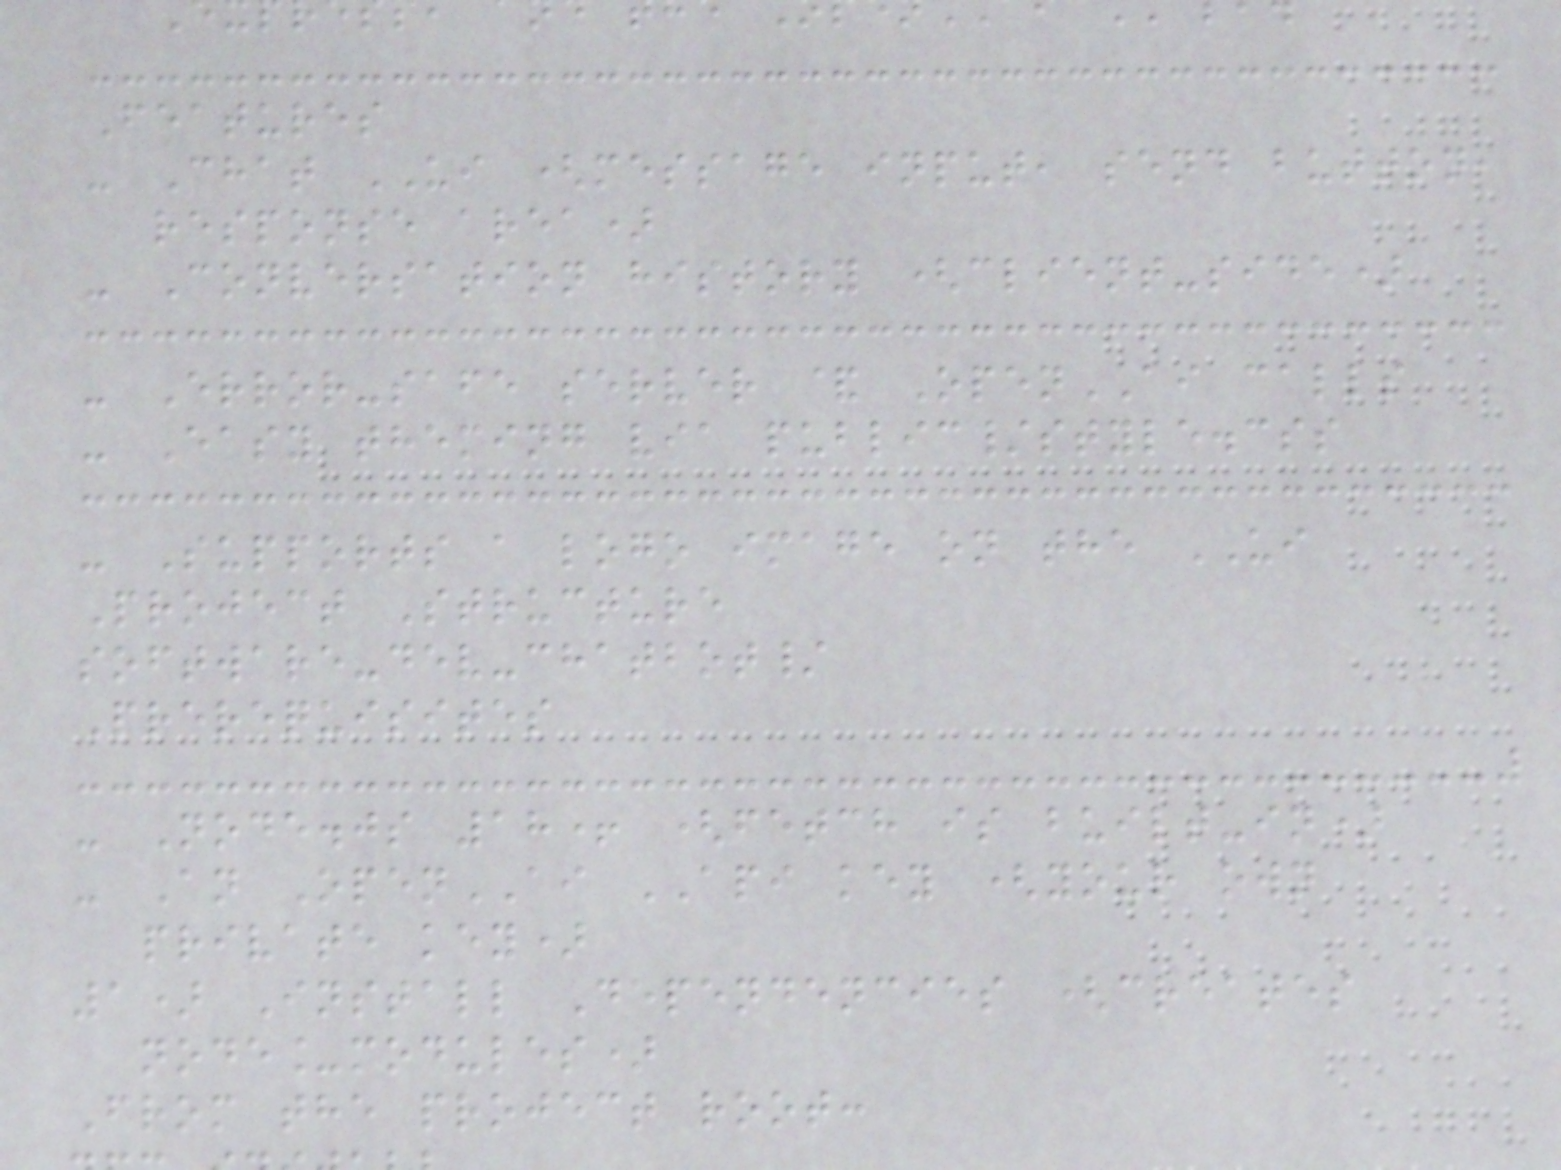Features
- Chat UI (message input, send button,
response area)
- Conversation history (client-side)
- Error-safe server & OpenAI calls
- Easy theming via public/style.css
- Supports a logo image on the UI
Project Structure
software-dev-chatbot/
Prerequisites
- Node.js 18+ (fetch is built-in)
- An OpenAI API key (your own
private key)
1) Install Dependencies (creates
node_modules)
From the project root:
